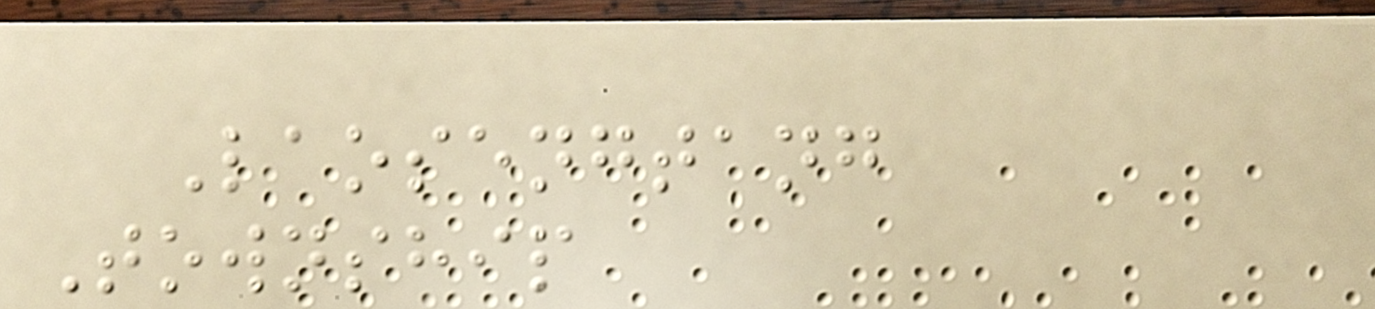Laosengtang
Township
